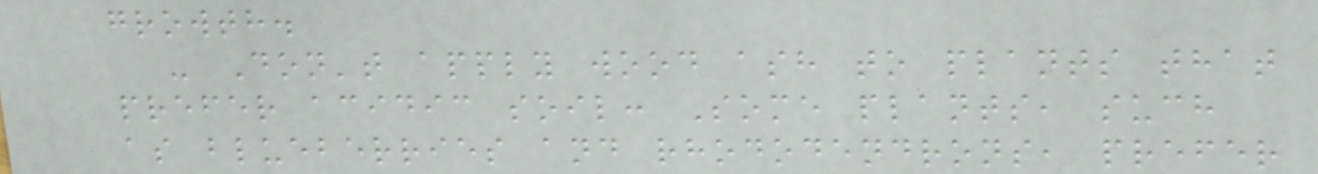growth.
- Don't apply wood ash to plants that
prefer acidic soil: Some plants, such
as blueberries and rhododendrons, prefer
